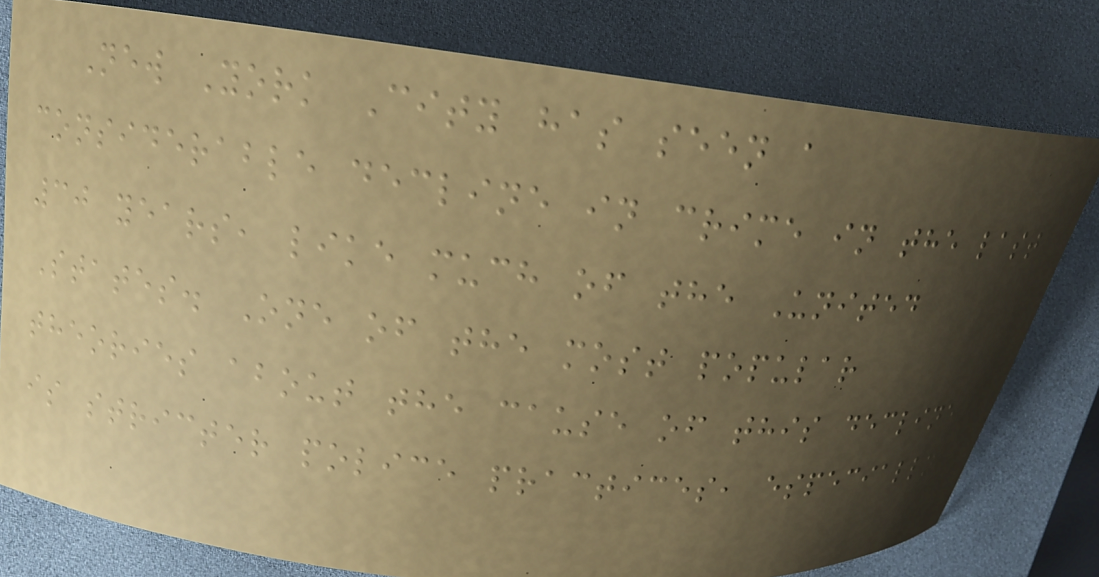New York City has seen a
considerable decline in crime in the last
30 years, like much of the United
States. One of the most popular
theories about the cause of this decline
is stricter police practices, especially
